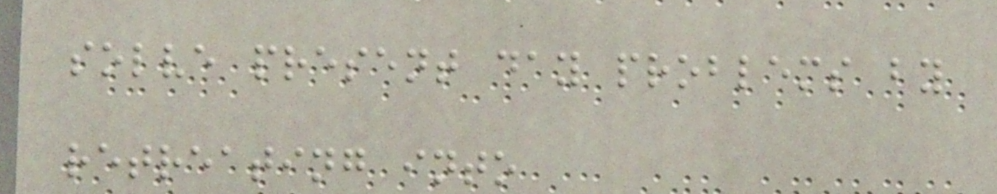solve present day problems by
retreating into
